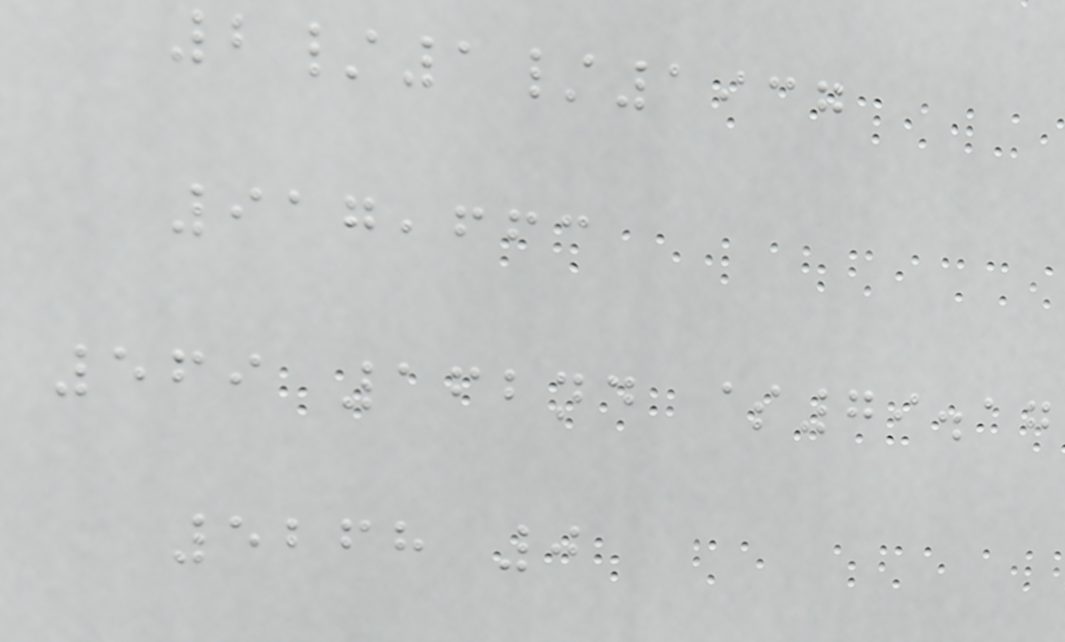2/1/1937
917,663
569 162nd $79.17
5268 0
